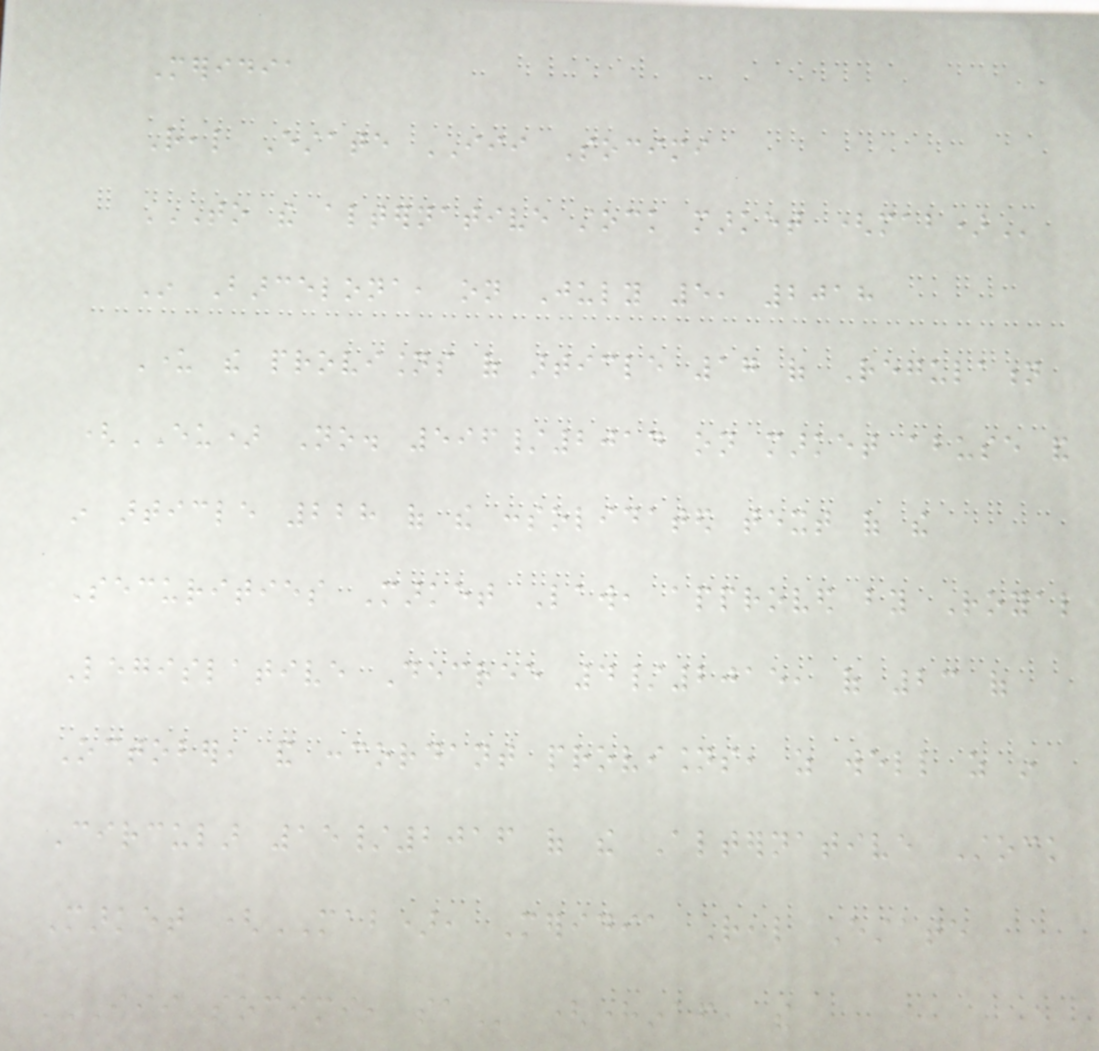Meridia
Real Estate III Socimi
TO THE ALTERNATIVE STOCK MARKET (MAB)
In Barcelona, on July 5, 2018
Under the provisions of article 17 of Regulation
(EU) No. 596/2014 on market abuse and
in article 228 of the consolidated text of the
Securities Market Law, approved by Royal
Legislative Decree 4/2015, of 23 of
October, and concordant provisions, as well as in
Circular 15/2016 of the Alternative Stock
Market (MAB), Meridia Real Estate
III SOCIMI, SA (hereinafter, the
